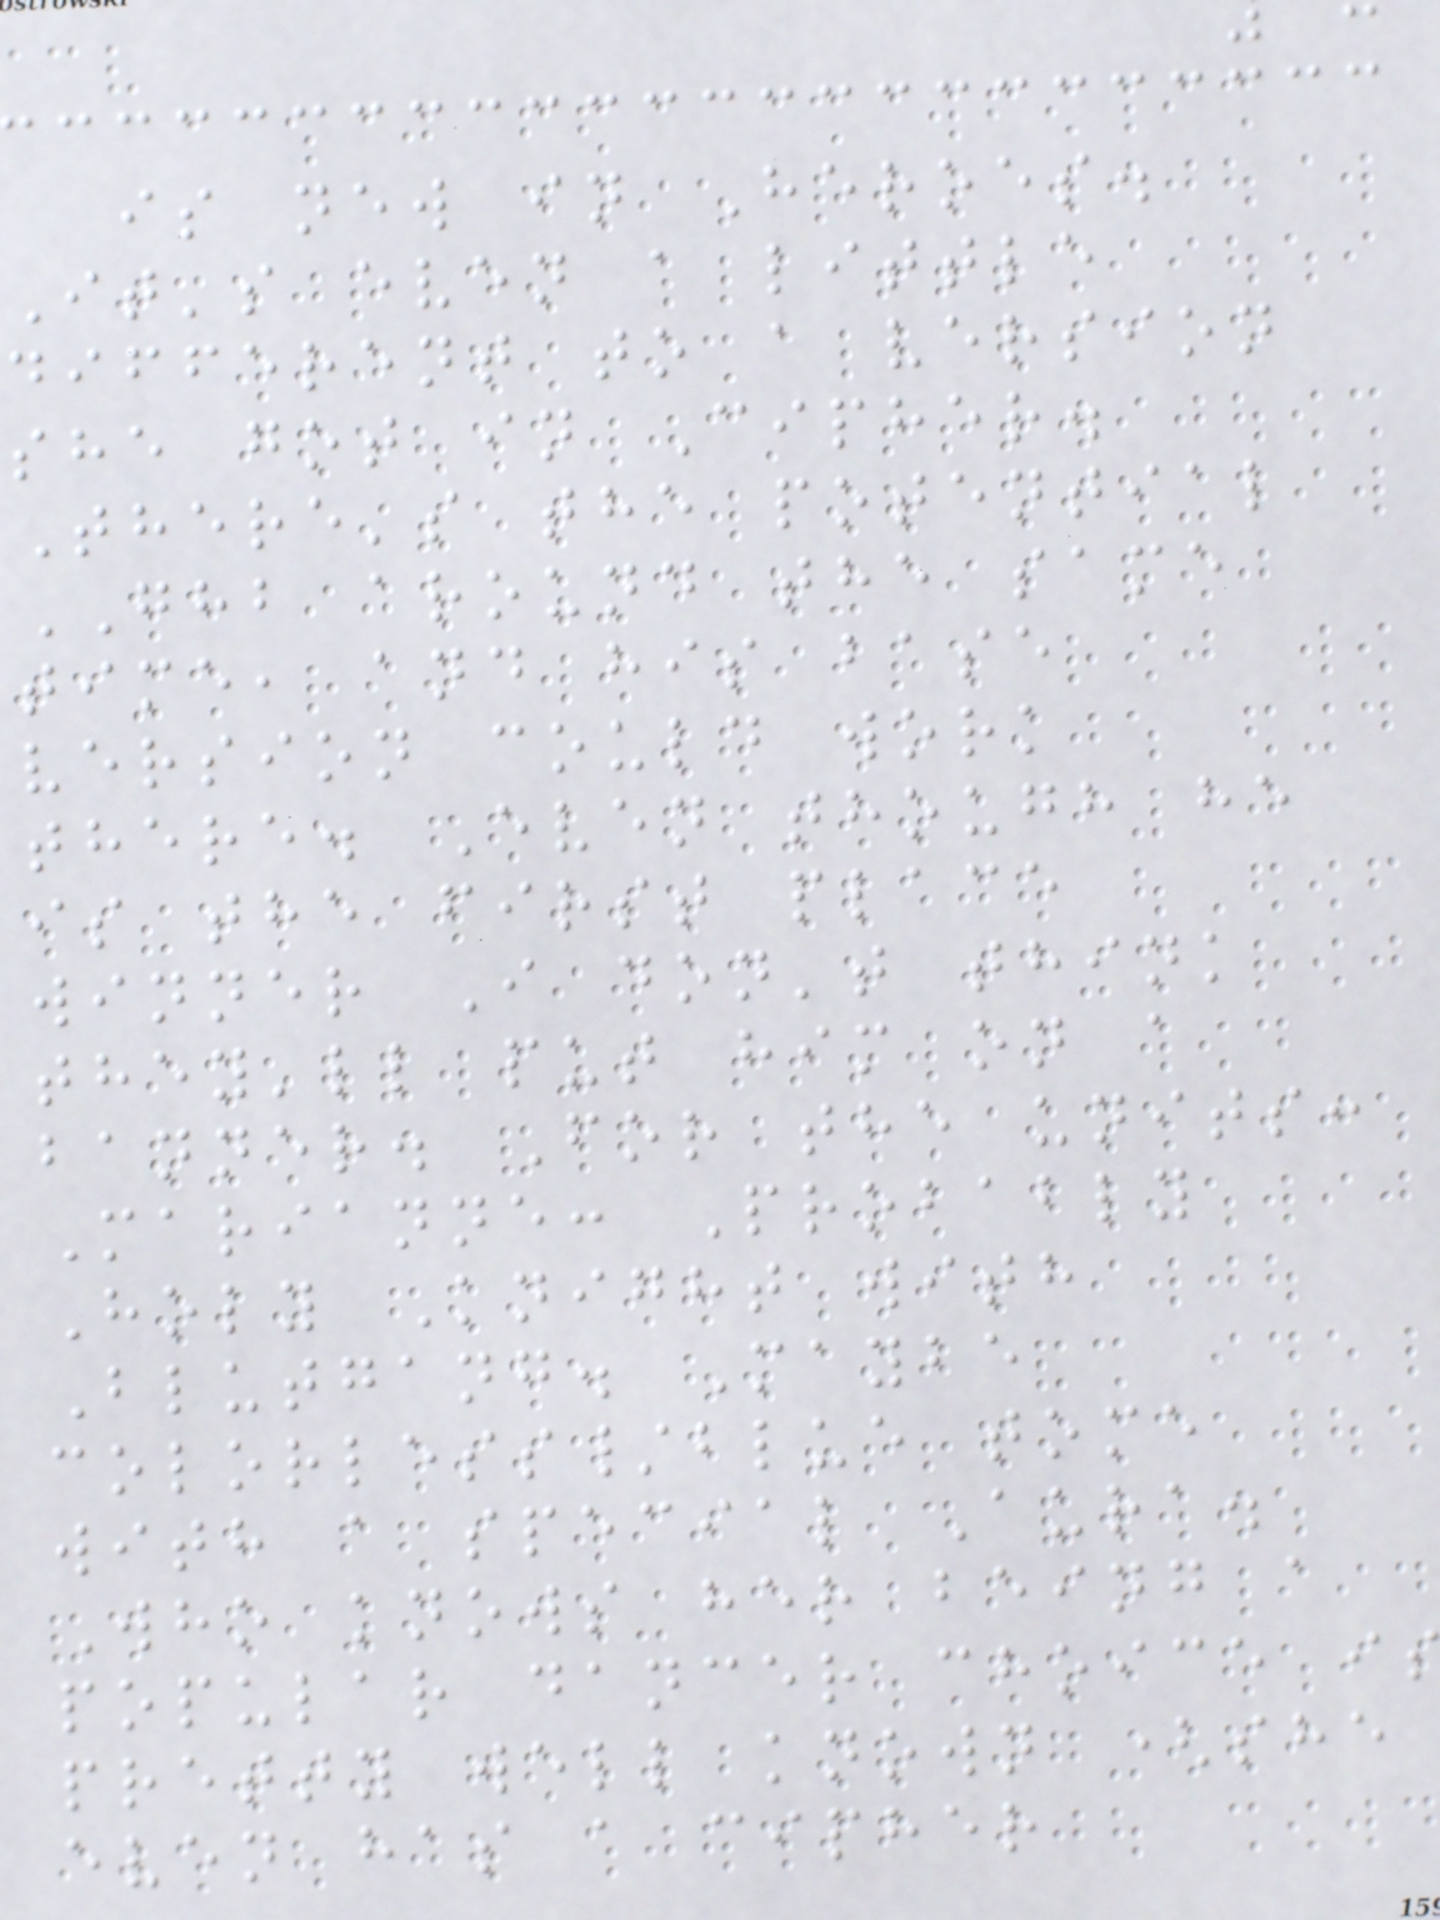is new in Heroes.
It's even a little
different to a version
she got in Cipher.
There's the potential
GHB around the same
time, and his base
version could work
there. Even though he
is the first place
winner I don't think
they'll put him on a
banner. For the units:
Marianne: Probably
Holy Knight with
Blutgang. Maybe
colorless/blue tome
with a special Aura.
Who knows her being a
popular dancer choice i
pretty well known (she
even has a cipher
